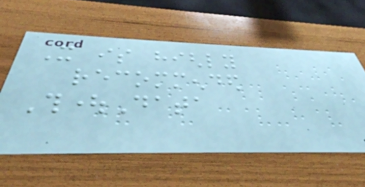It is highly
recommended
ThoughtData
